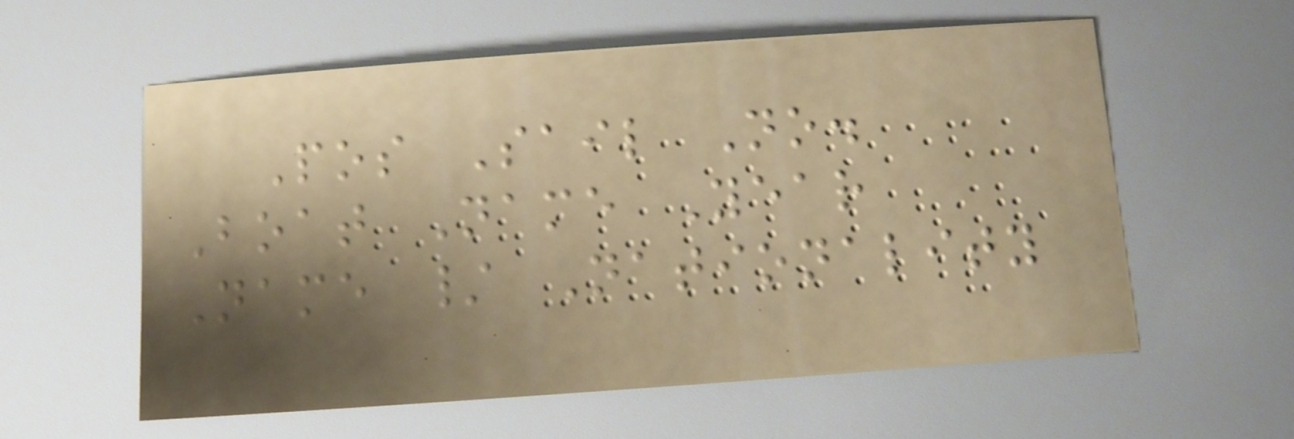Pos Sail No.
Boat Name Year
Name / Nationality
